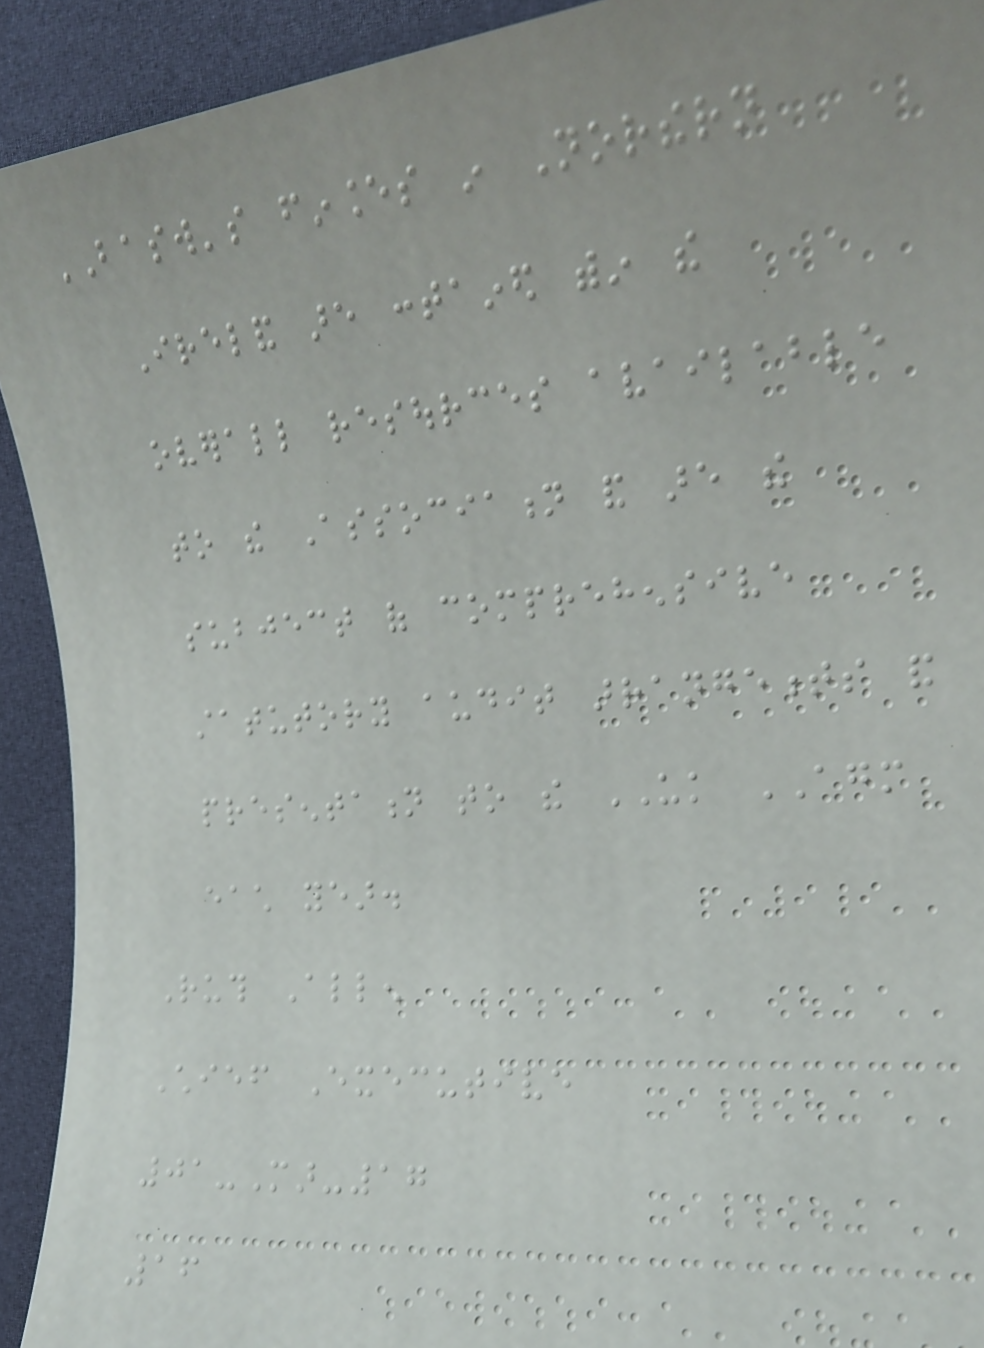BASW's finances in Northern
Ireland are contained within the
overall resources available
to the Association and are the
subject of comprehensive
statutory audit arrangements and
presentation to the UK AGM
each year.
Ruth Allen
Chief Executive
01-Mar-17
16
